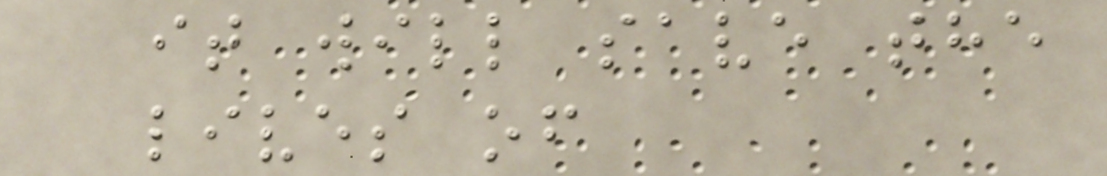it will save the
lives of
